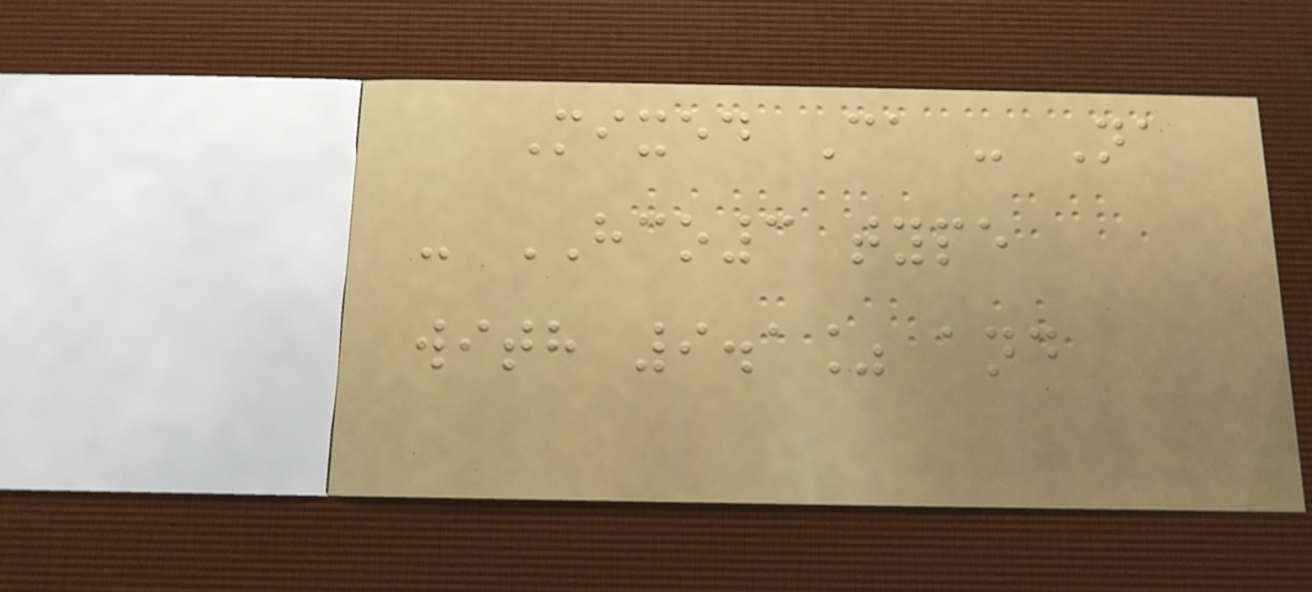Mixed Ca - Na
- HCO3 type
with 9.1% and
